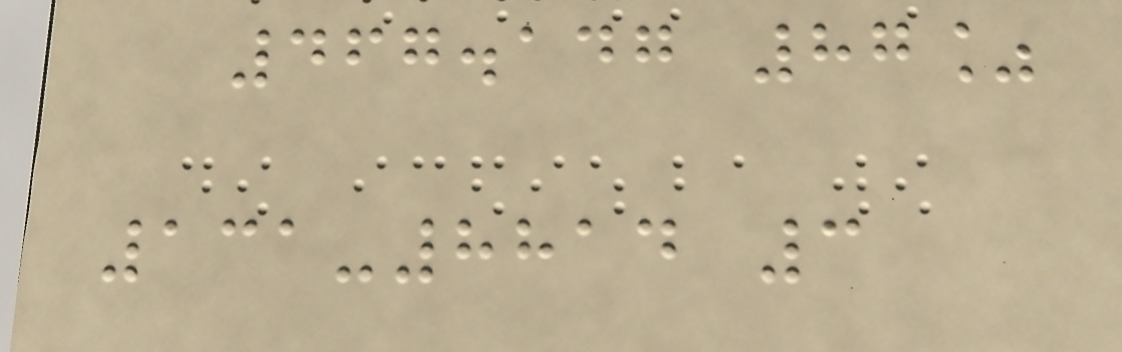467.147 87%
131-8814 3
